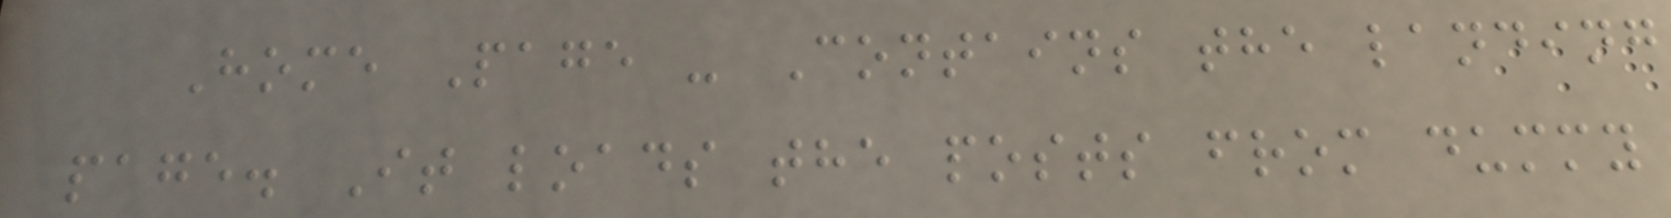Home Page - Contains the landing
page. It loads the posts from dummy
